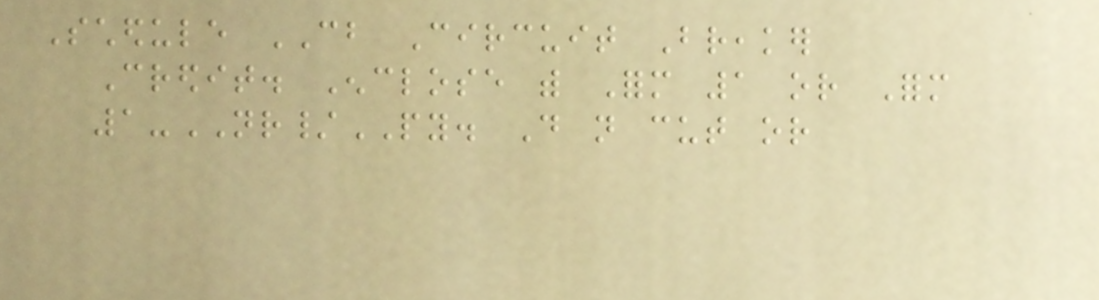Schedule CB Circuit Breaker
Credit. Enclose with Form 1 or Form
1-NR/PY. Do not cut or
